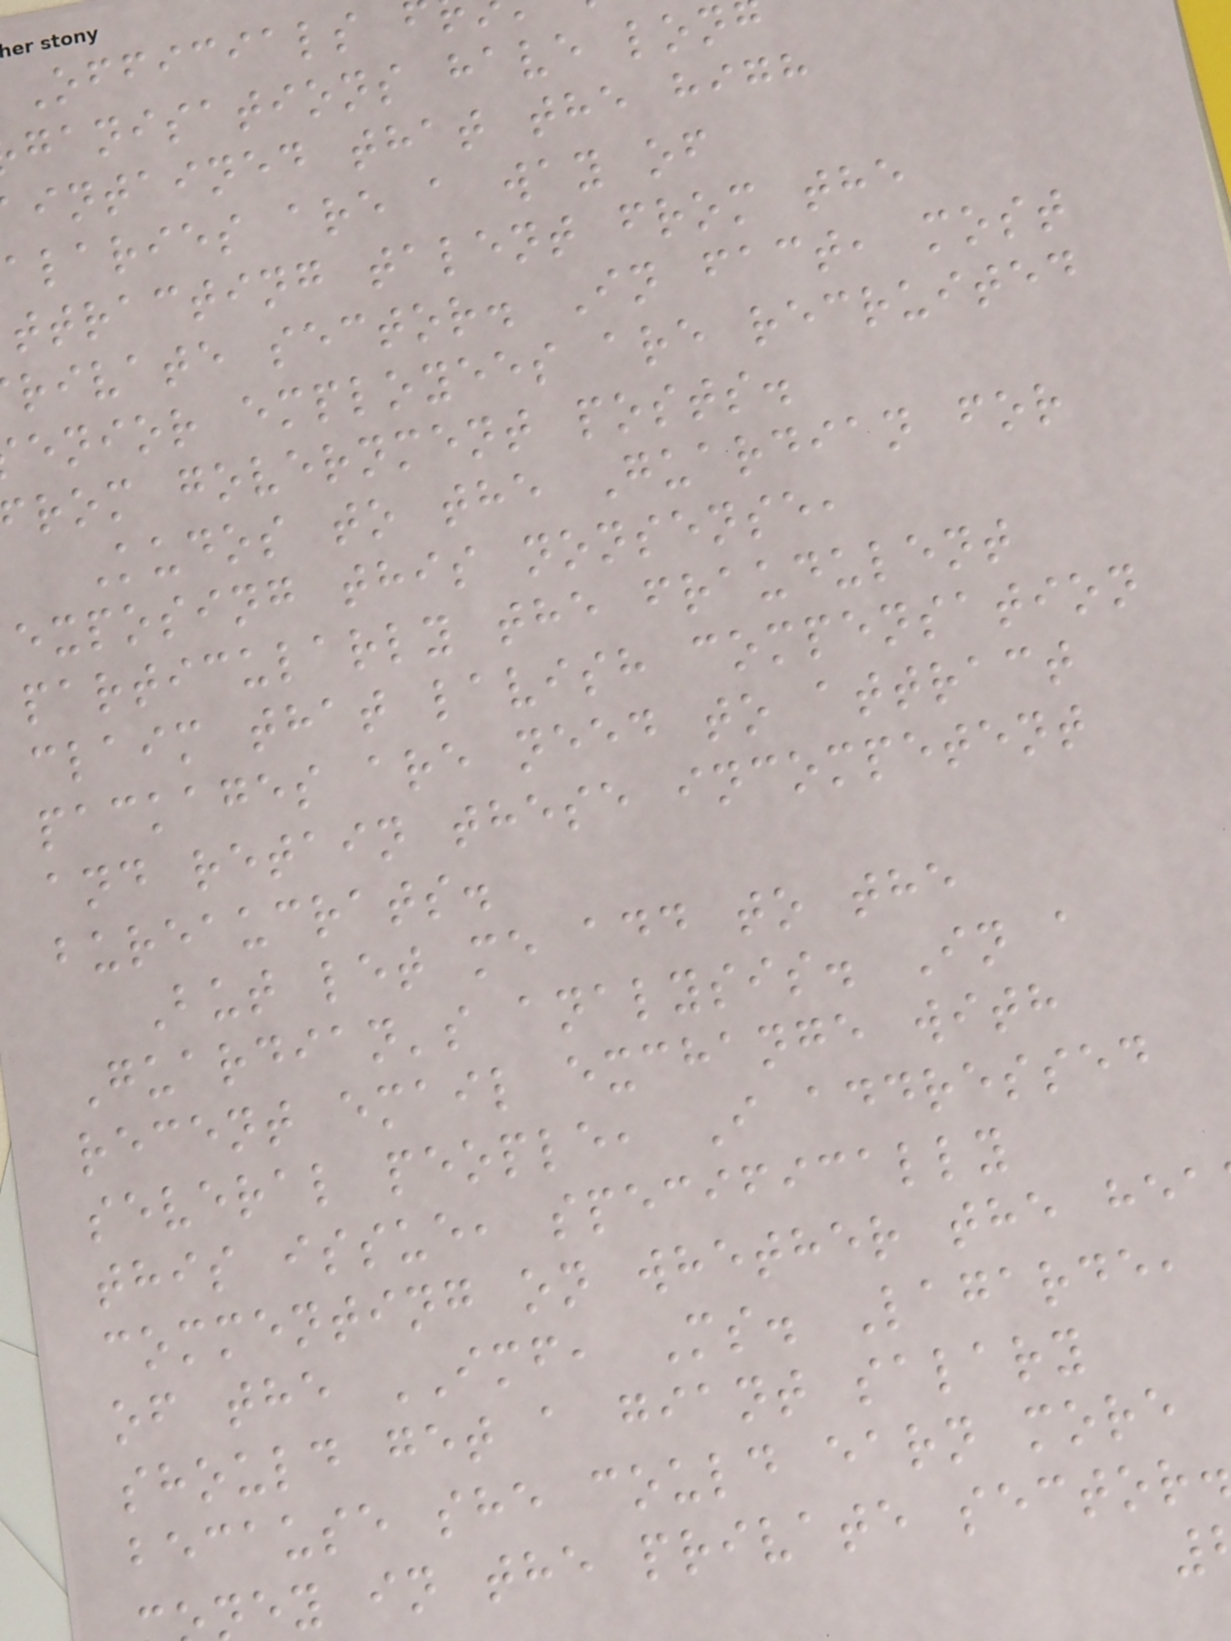Officials
ganisations have lon
intained that the high
alaries are a way of
ttracting talent from the
rivate sector. In fact, most
enior employees are recruited
rom government posts.
Kudos to the Guardian for
exposing this nonsense,
particularly the fraudulent
claim that lavish compensation
packages are need to attract
and retain these incompetent
bureaucrats.
But let me add to the
Guardian's analysis. In a
recent email exchange with
several people, I addressed
this issue, specifically
commenting on whether the hea
of the IMF, Ms. Lagarde,
should get a giant salary
because she could earn more
ey in the private sector
